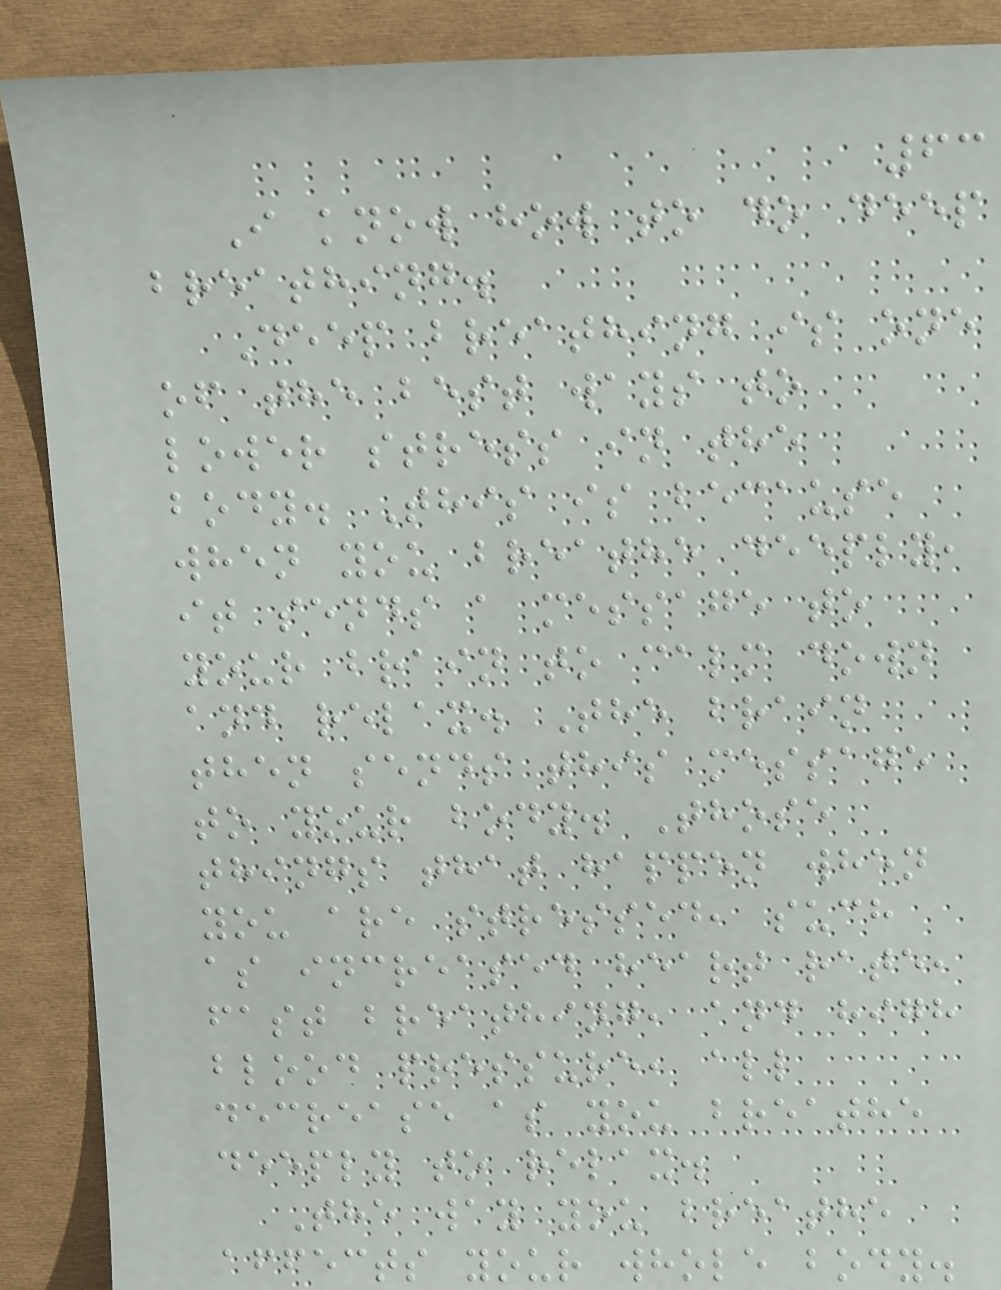63
I know how to do deep
breathing.
Deep breathing is one
of the best ways to
lower stress in the
body. This is because
when you breathe deeply,
it sends a message to
your brain to calm down
and relax. The brain
then sends this message
to your body. Those
things that happen when
you are stressed, such
as increased heart rate,
fast breathing, and high
blood pressure, all
decrease as you breathe
deeply to relax.
The way you breathe
affects your whole body.
